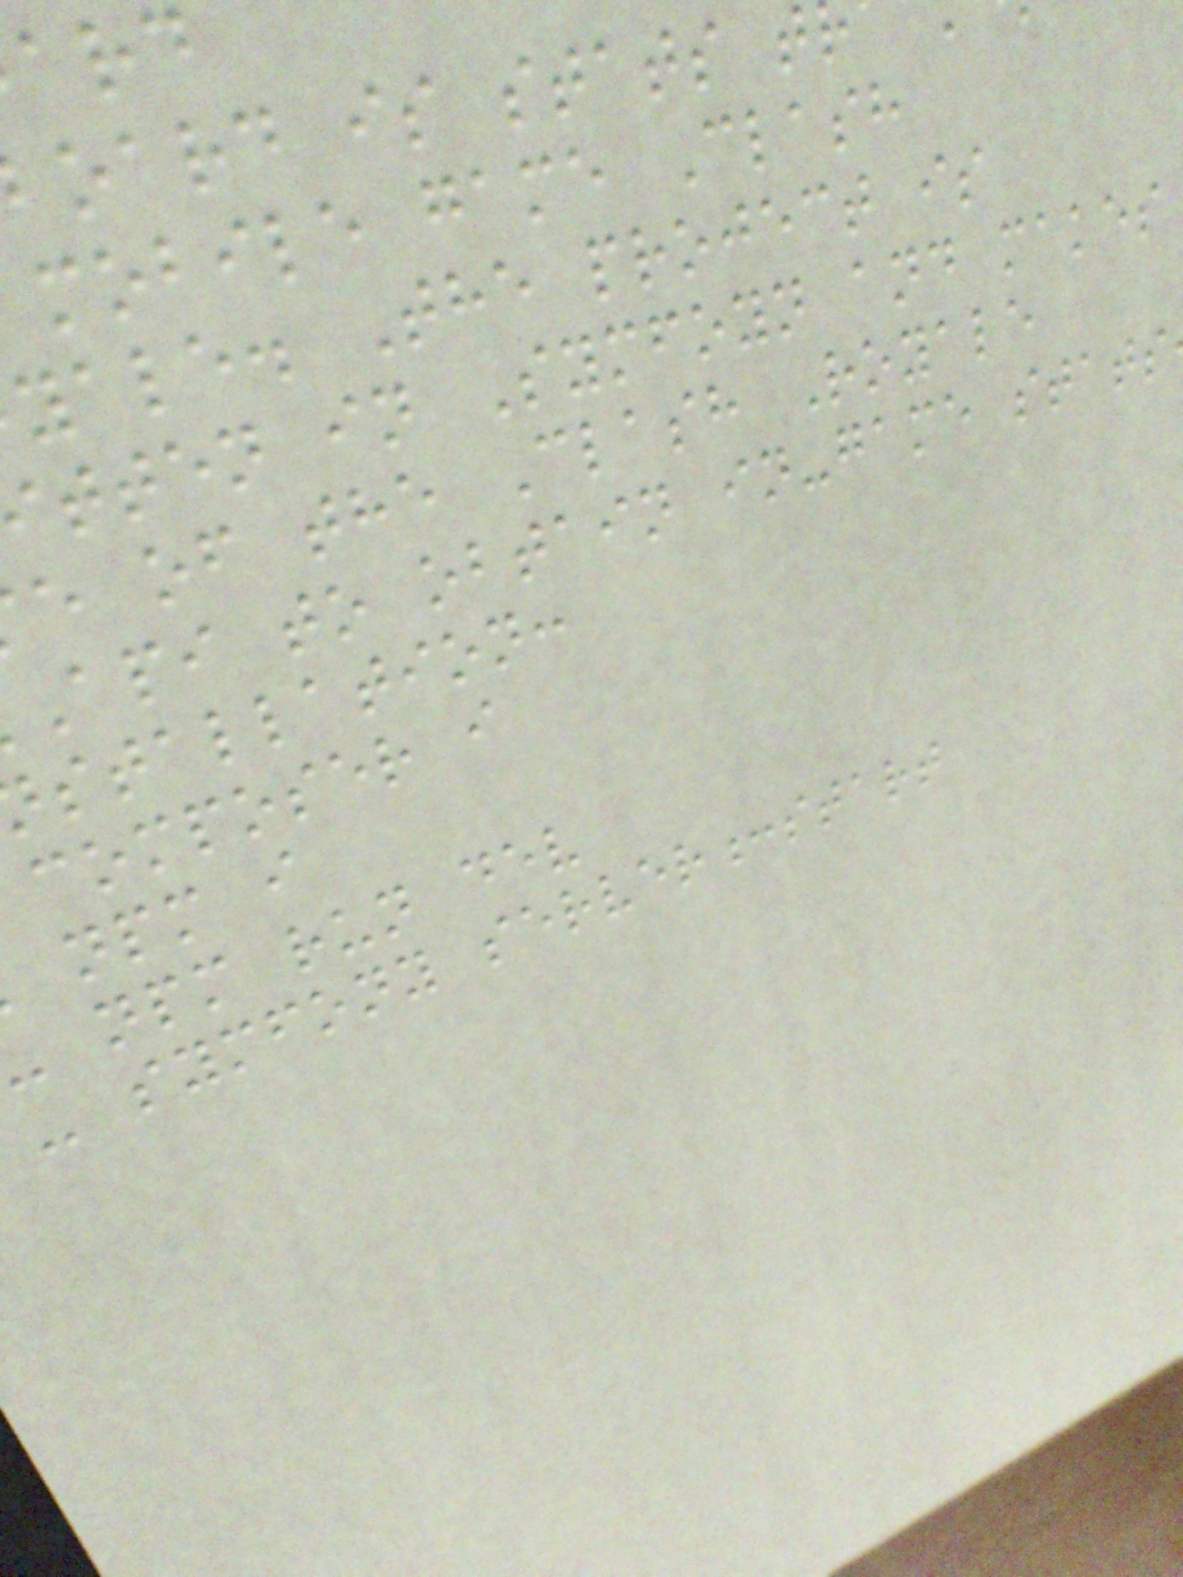oard is stats t
mobile game Clash
yale. The project is
tten in Symfoyn and makes
e of the Clash Royale
api to obtain in-game stats
stallation:
composer i
npm i
npm run dev
- symfony server:start
